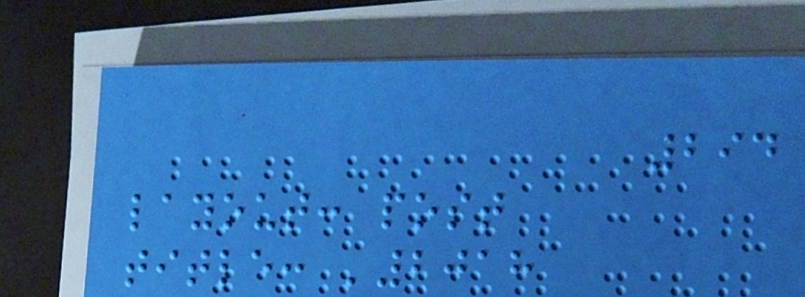294
layout: post
title: '2018
